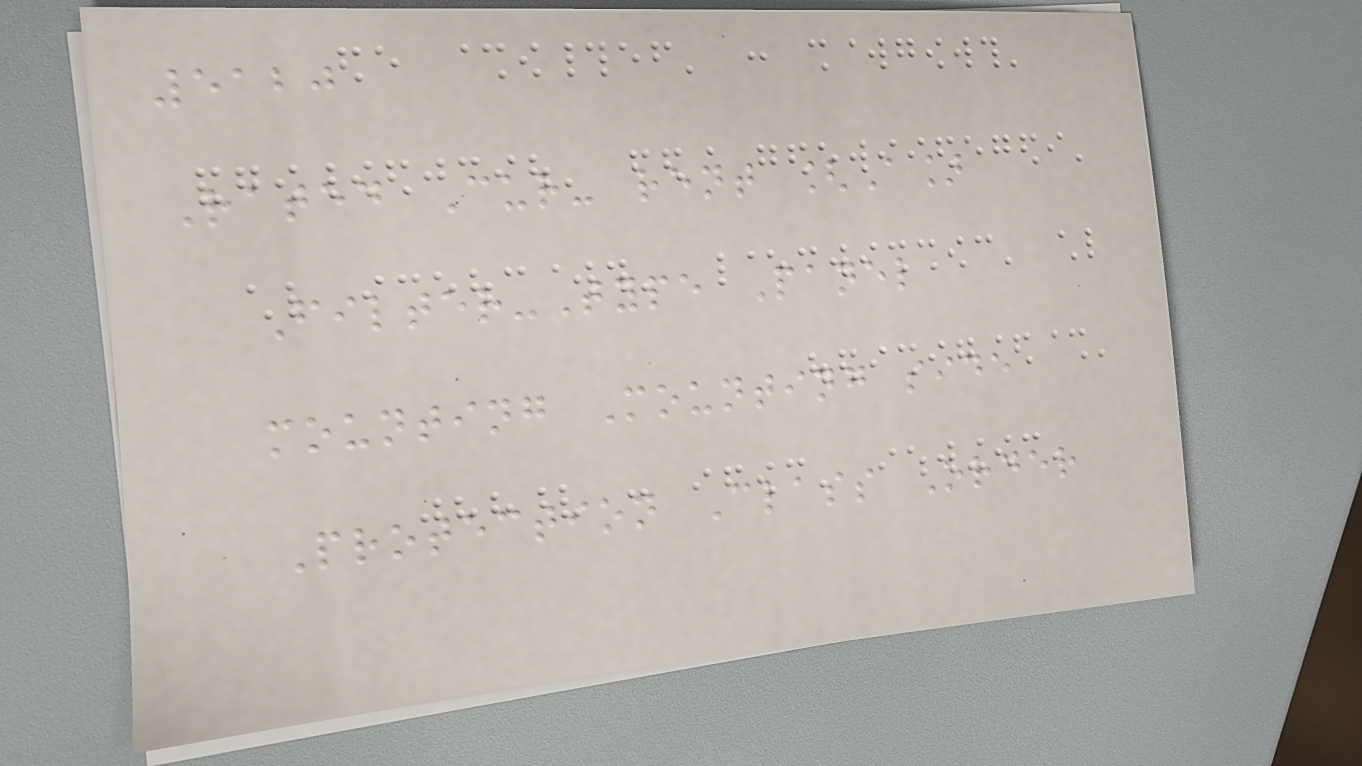5120
Rated Cur- rent [A]
Filter-Type Panel
mounting Mounting side
Protection Class Order
